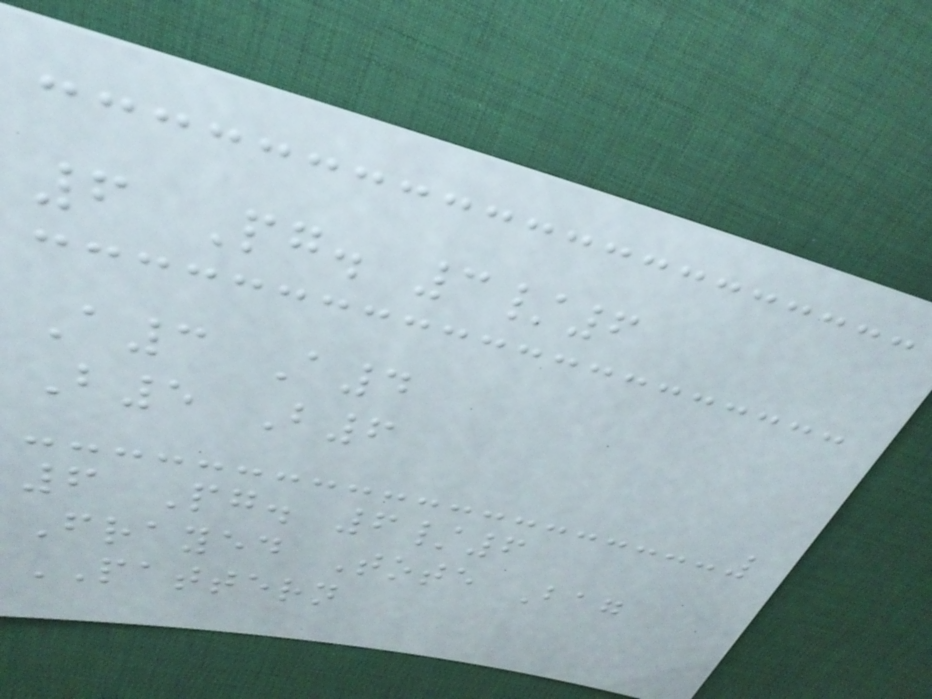6 Pg. 3/6
A3 A4
B5 B6
6 Pg. 6/6
Frayed Tote Bag
PATTERN
